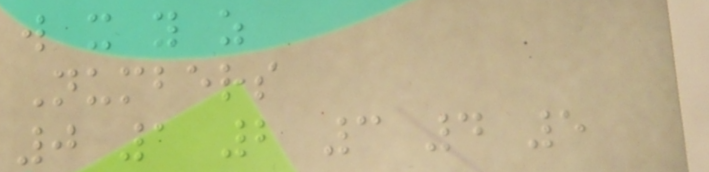w x y z
Numbers
0 1 2 3 4 5
